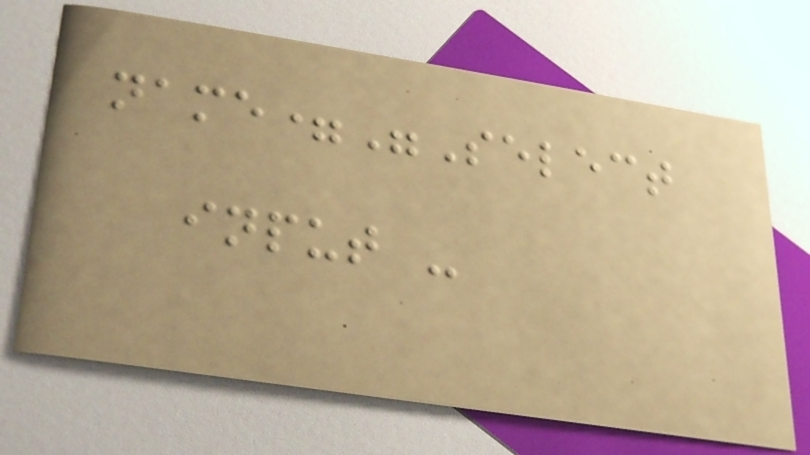name="Select
input -
